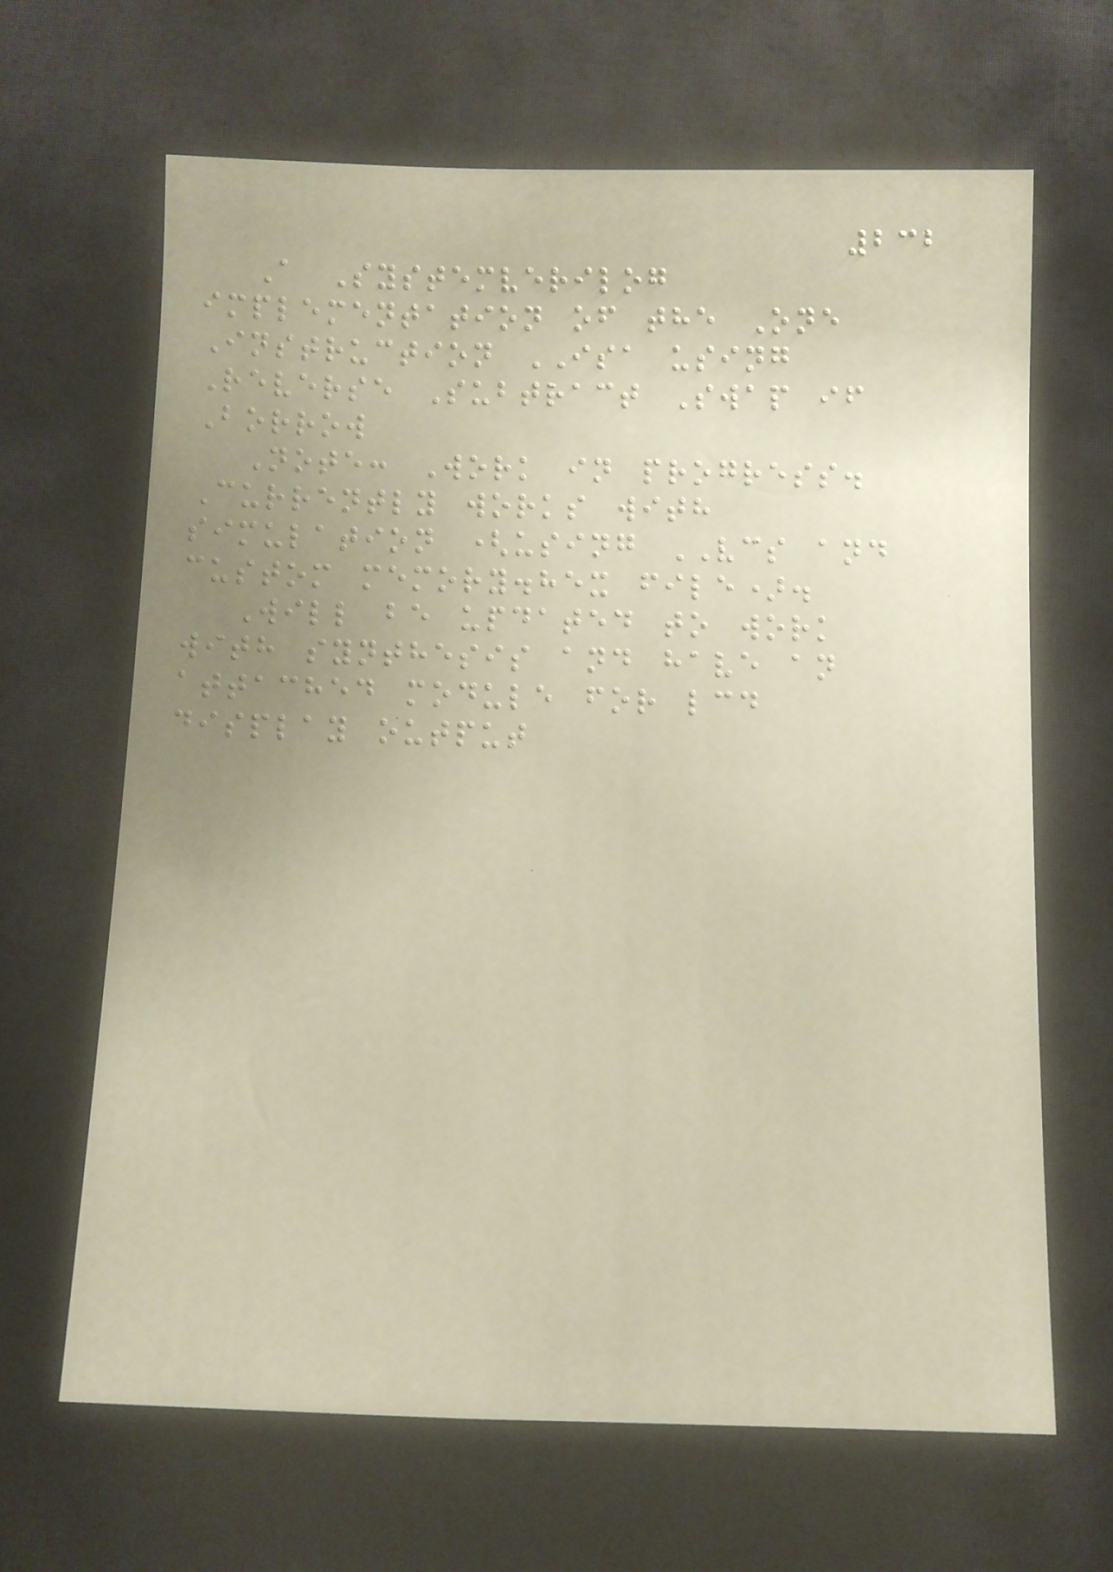232
A Systemverilog
implementation of the One
Instruction ISA using
Reverse Subtract Swap if
Borrow
Note: Work in progress.
Currently works with
simulation (using VCS and
custom memory.hex file).
Will be updated to work
with synthesis and have an
attached module for lcd
display output
